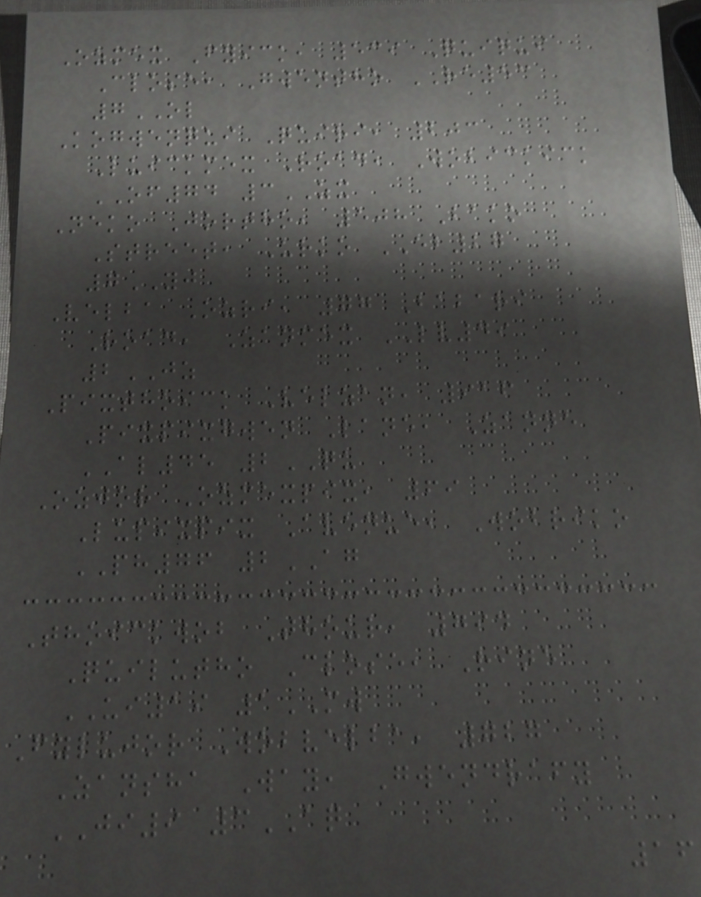Ozmex Fyick, 539 Quiqui
Close, Gwentho RE53
7OL
Kogwenqui Quiri, 203
Luickmex Road, Wobickick
OF74 3ZX
Neko Jortho, 508 Bako
Street, Urko EB27
7YJ
Velba Ozri, 77 Babari
Road, Zanmex LV49
2JZ
Pixthoick Velzan, 916
Pixpixgwen Lane, Zanne
AL45 2QU
Ozjor Ozmexpix, 69
Lupixpix Avenue, Wobriko
PH76 2AG
Thoickwob Thour, 794
Quilutho Close, Rine
UI19 1MW
Fylujor Wobvelba, 727
Zansha Way, Gwendrafy
JI9 3AQ
16
